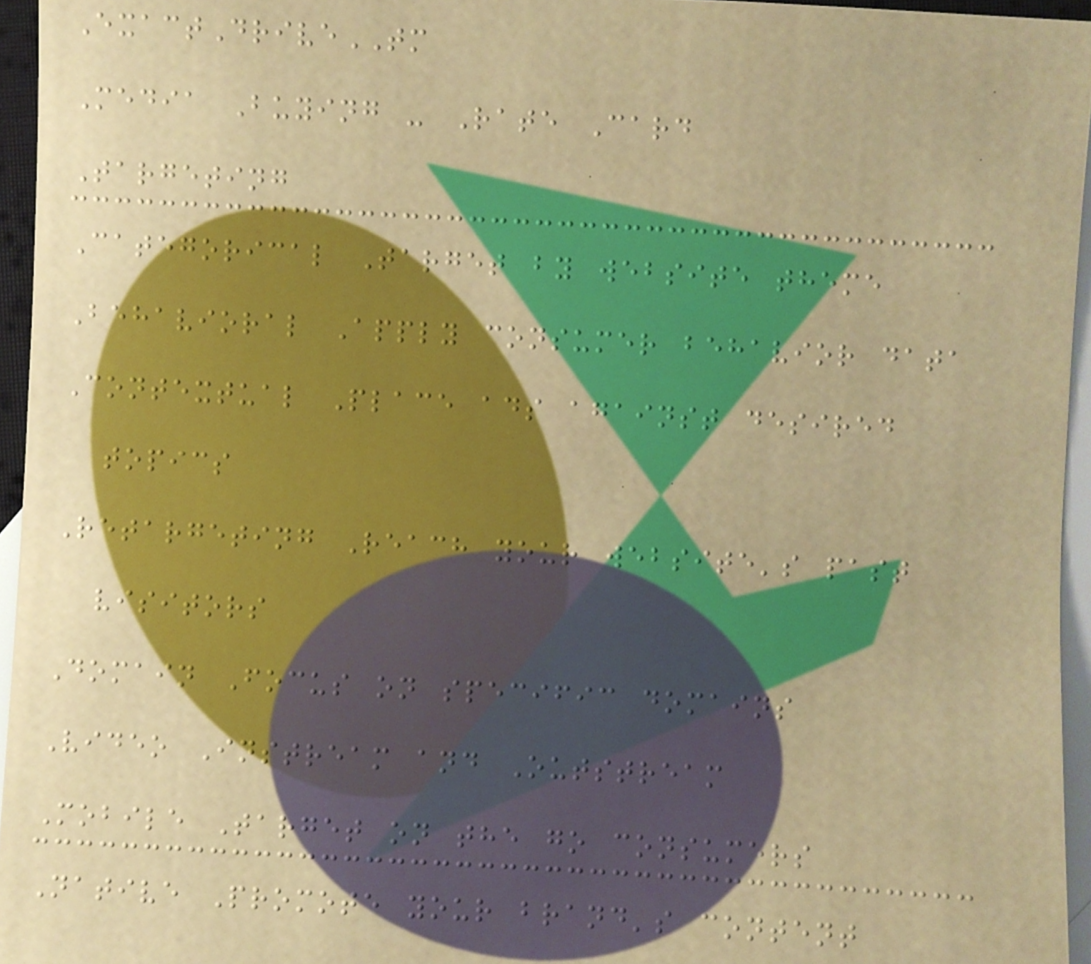ExactDriveTM
Media Buying - Rate Card
Targeting
Categorical Target by website theme
Behavioral Apply consumer behavior data
Contextual Place ads against desired
topics
Retargeting Reach your website's past
visitors
Domain Focus on specific domains
Video Instream and Outstream
Mobile Target on the go consumers
Native Promote your brand's content
